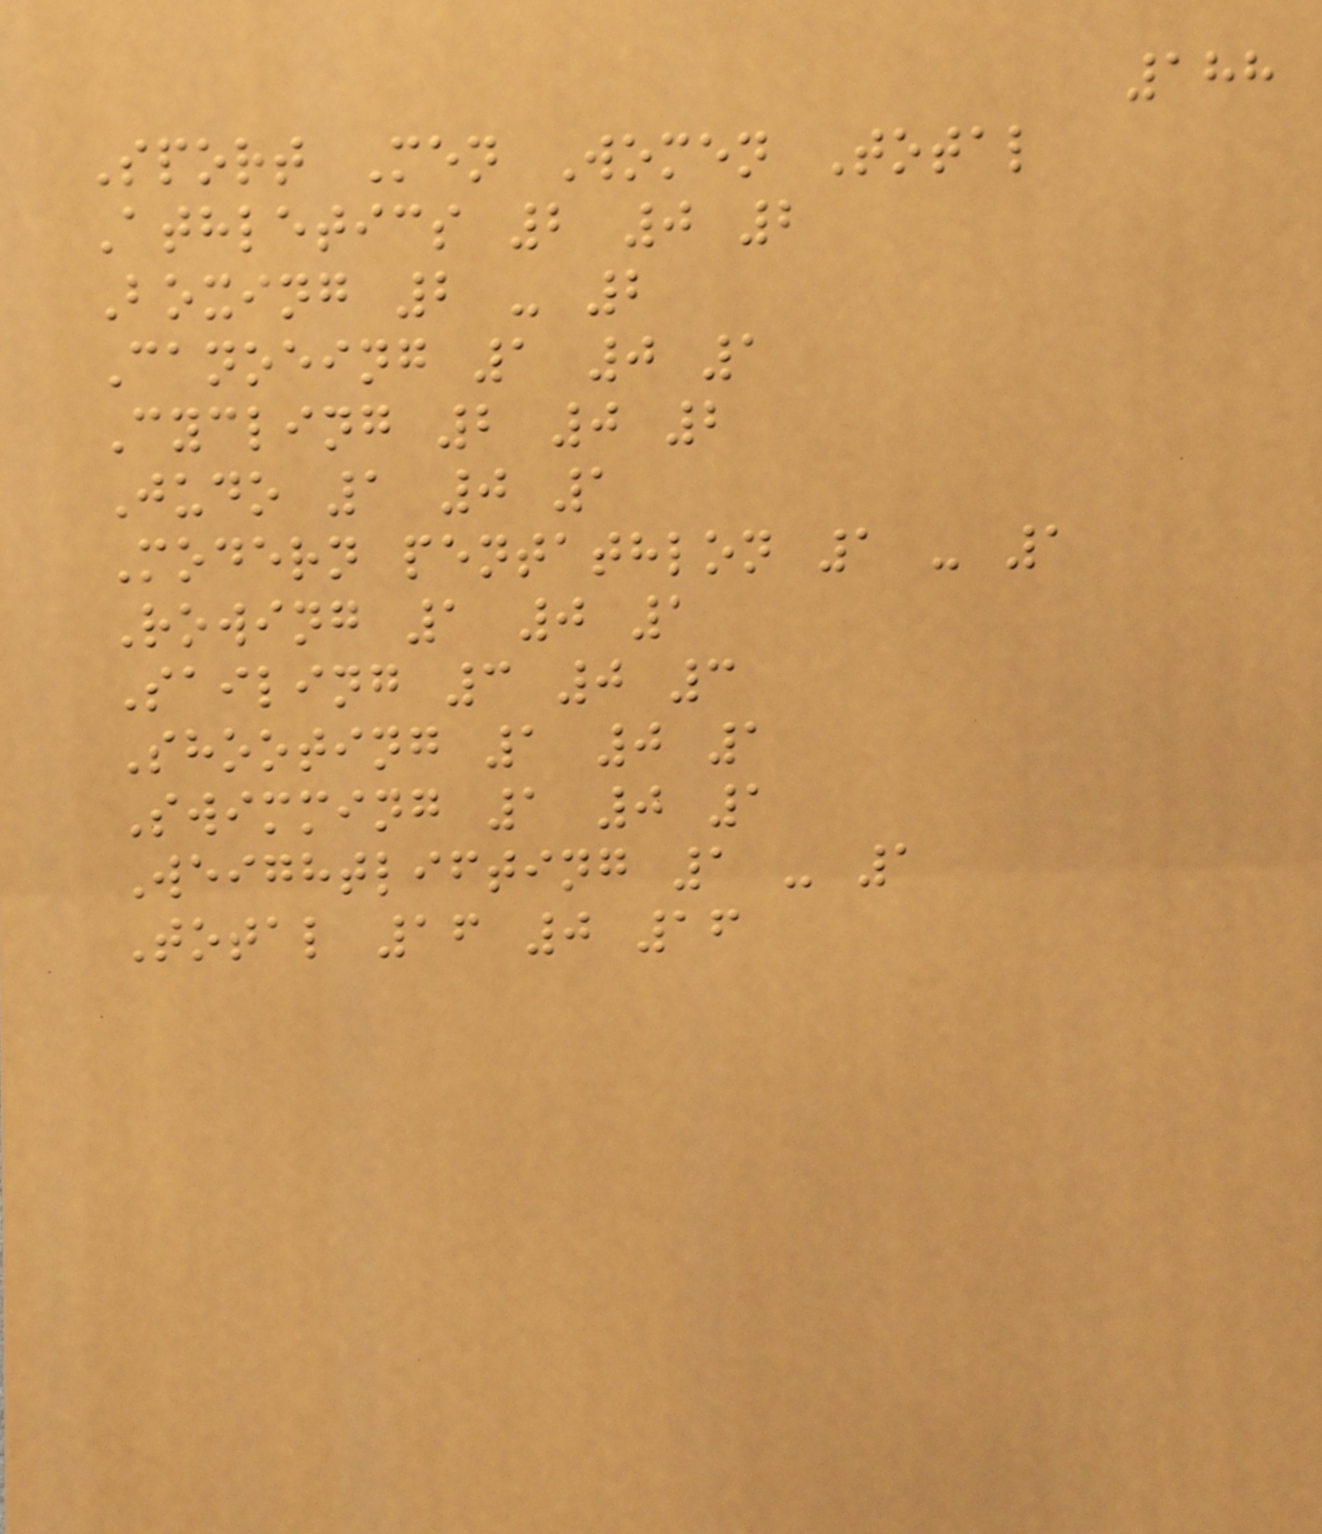188
Sport Men Women Total
Athletics 2 0 2
Boxing 2 - 2
Canoeing 1 0 1
Cycling 2 0 2
Judo 1 0 1
Modern pentathlon 1 - 1
Rowing 1 0 1
Sailing 3 0 3
Shooting 1 0 1
Swimming 1 0 1
Weightlifting 1 - 1
Total 16 0 16
